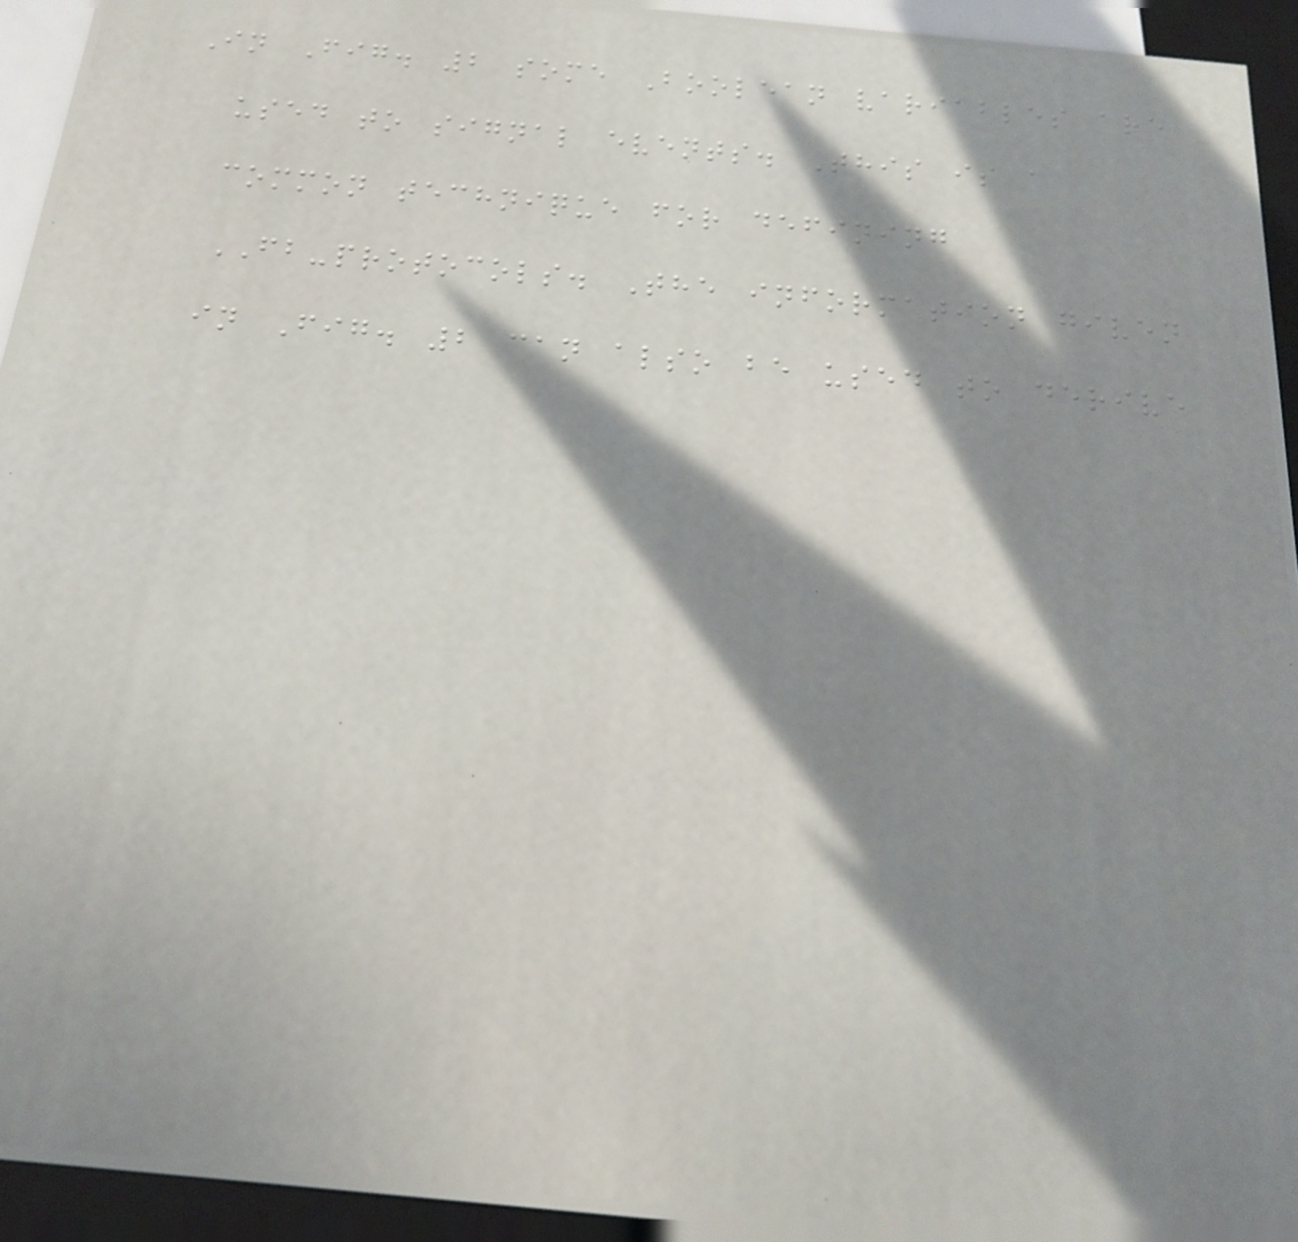In Fig. 2 some Boolean variables are
used to signal events. This is a
common technique for defining
FB-protocols. The information given
in Fig. 2 can also be used to derive
